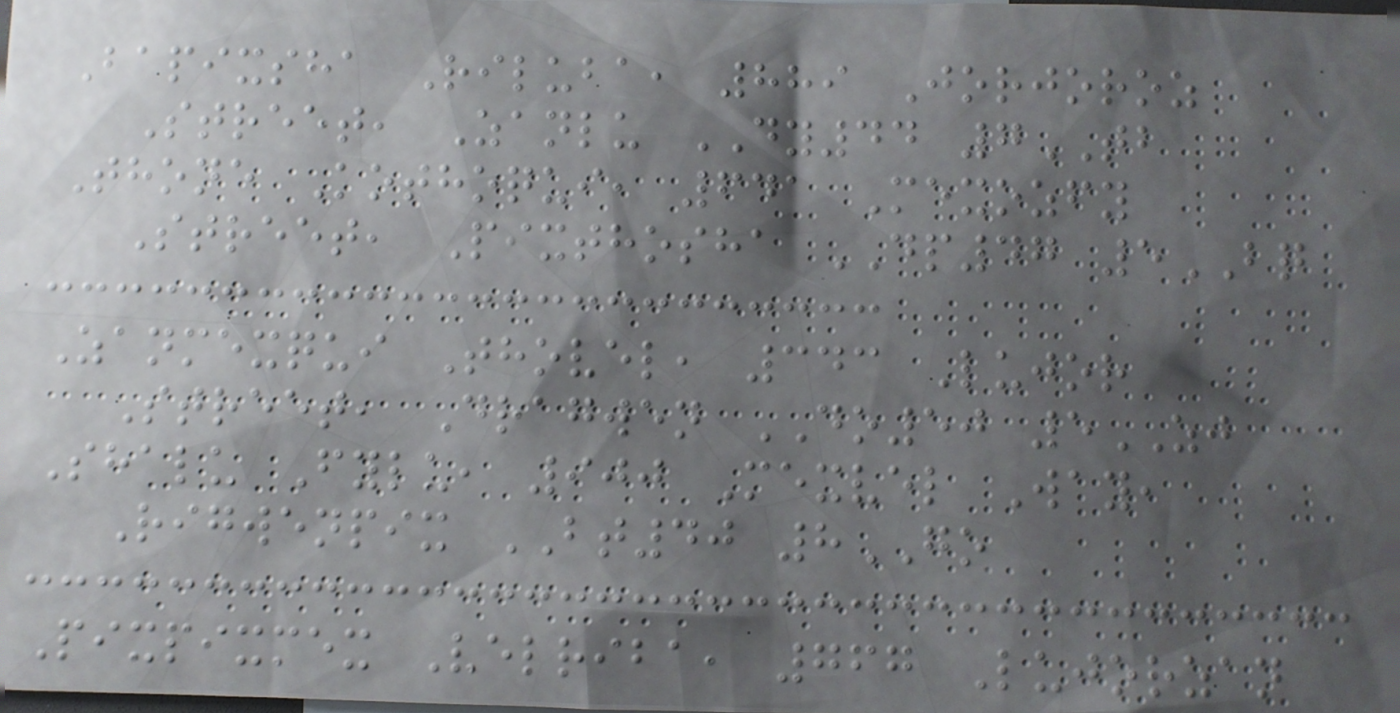Bapixsha Riluba, 889 Jorjoroz
Street, Zanlu DY44 7TB
Thone Kothoqui, 641 Mexozfy
Street, Pixthosha DP47 5BQ
Zanmexqui Thovel, 343 Lujor
Street, Dragwen DO50 5ZJ
Shalu Fylu, 900 Mexvel Way,
Rigwenpix BT40 8GO
Pixpixmex Velriba, 767 Lujorzan
